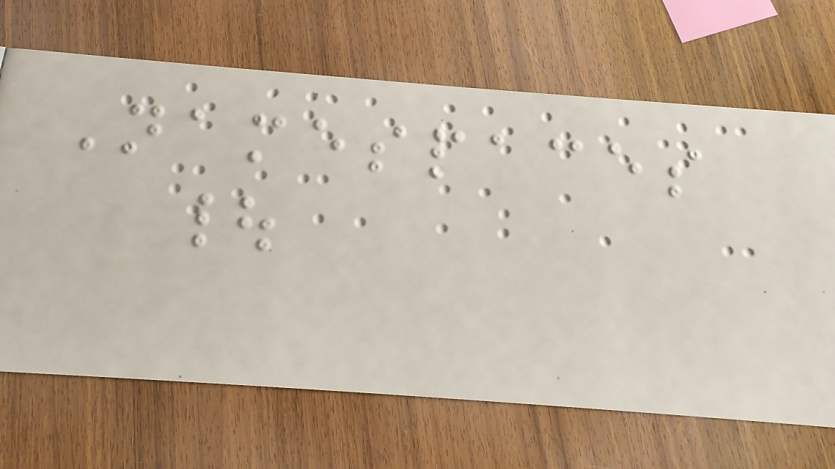Namespaces
|
